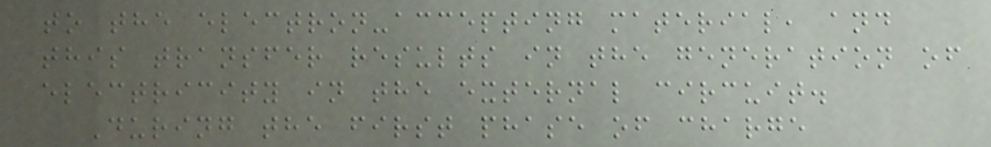to the electron-accepting material, and
this transfer results in the generation of
electricity in the external circuit.
During the first phase of charge
